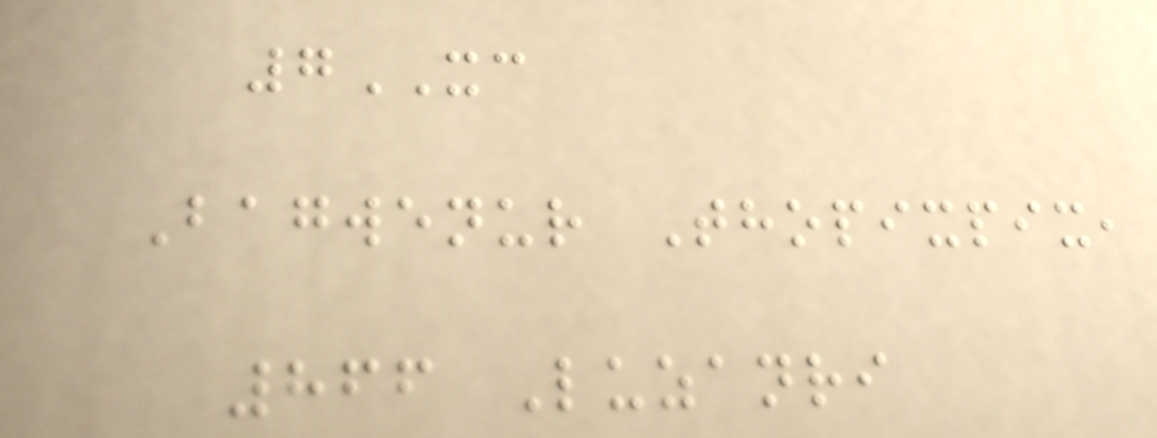7XC
Bagwenur Thopixpix,
866 Luzanri
